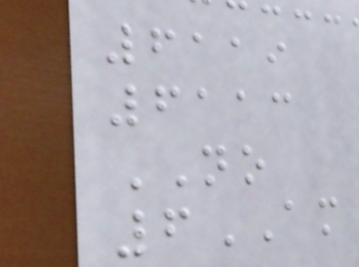6119
6113
NO
6AM
